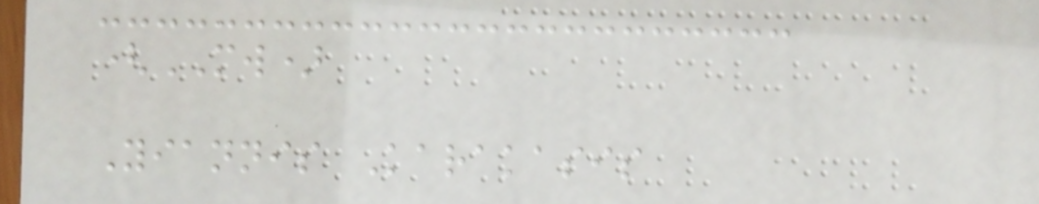(MW)
Yiannis Karakasis
